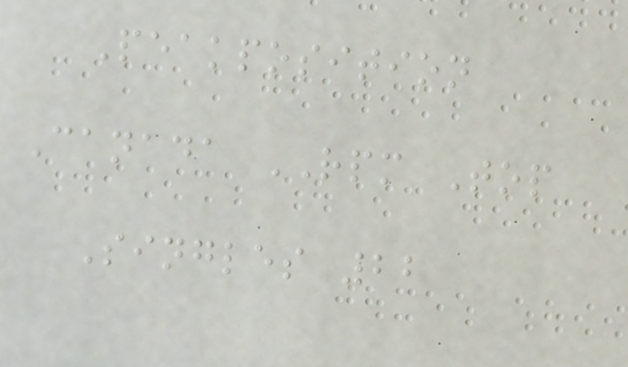Peakposition
Canada RPM Top
Singles 22
